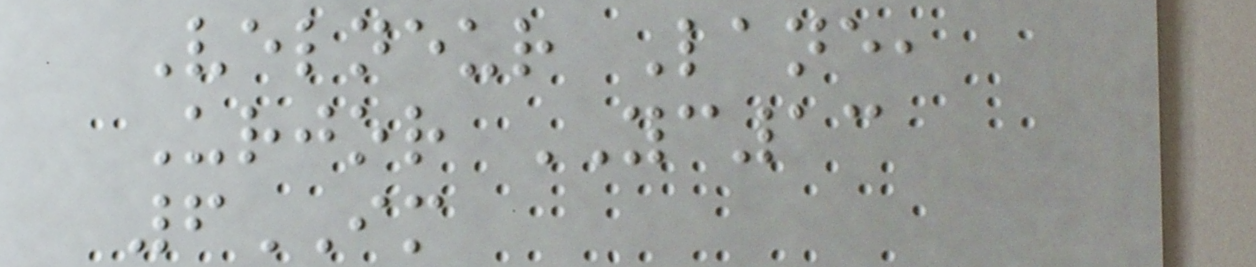Velneur Lane,
Urjor YC13
6IM
